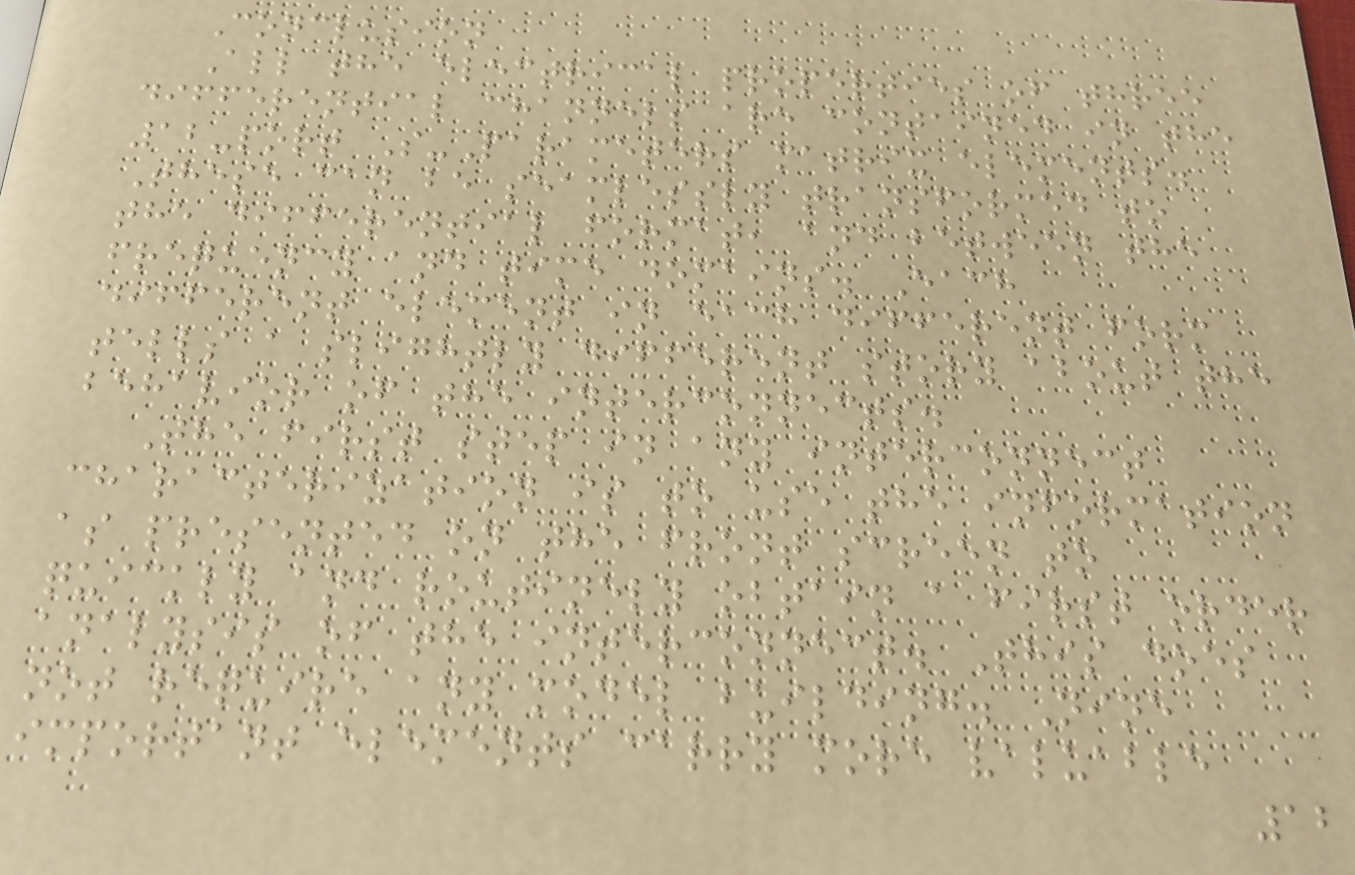Conclusion
All the electrical properties of three
differential channels are contained in the
12-port S-Parameters matrix elements.
These can be seamlessly transformed to
the differential format, and between the
frequency and time domains. Each
different element in each different form
tells a slightly different story about the
behavior of the interconnects.
The first step in any interconnect
characterization is to use the information
as presented on the front screen to
quickly and routinely obtain a first order
analysis of the interconnect. This does
not require any model building. Nine
important elements carry more valuable
12
